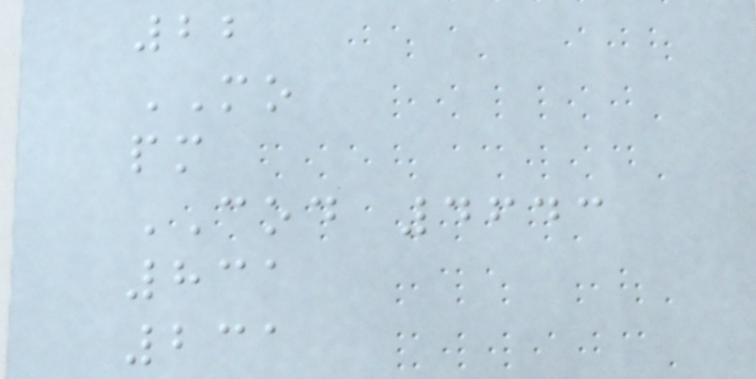22
MO
pm
COD 4643
831
231
